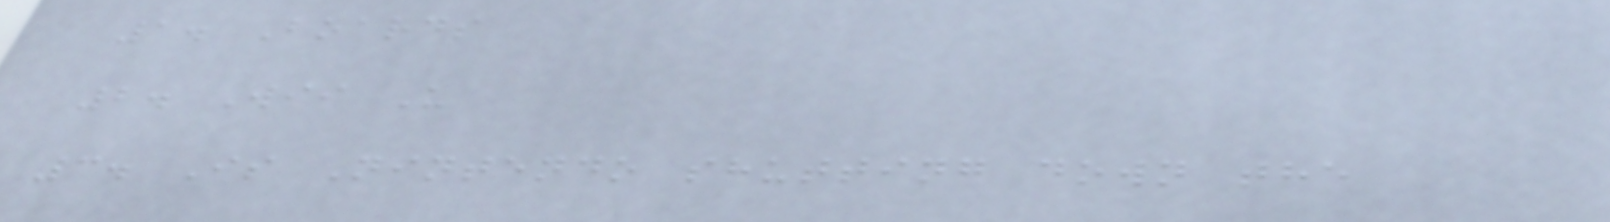1. Boards
2. Wii U
3. Is Nintendo shutting down the
